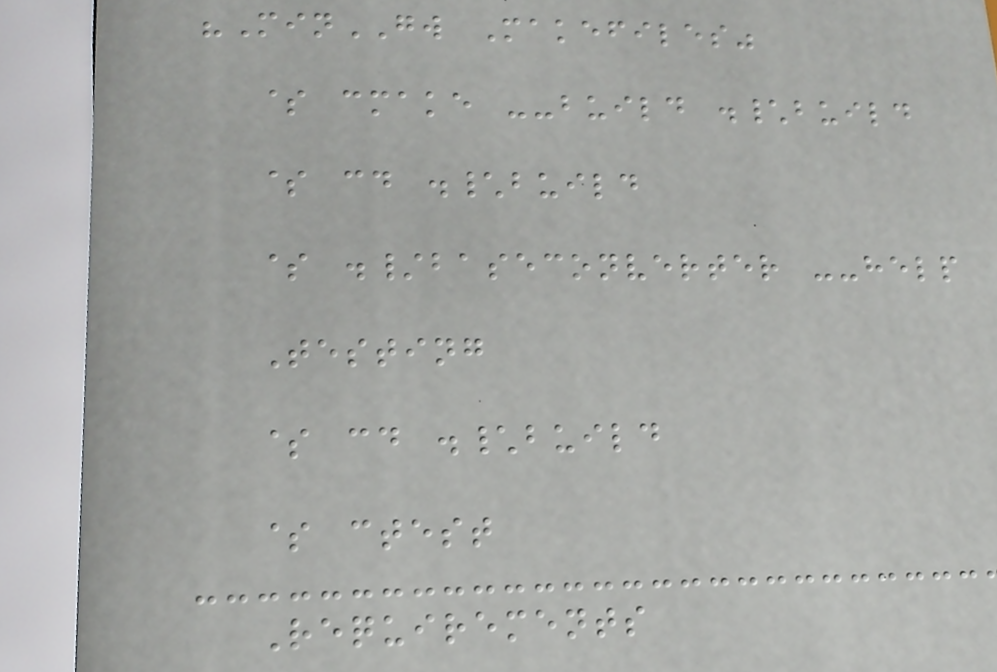"MinGW Makefiles"
$ cmake --build .\build
$ cd .\build
$ ./baseconverter --help
Testing
$ cd .\build
$ ctest
Requirements
